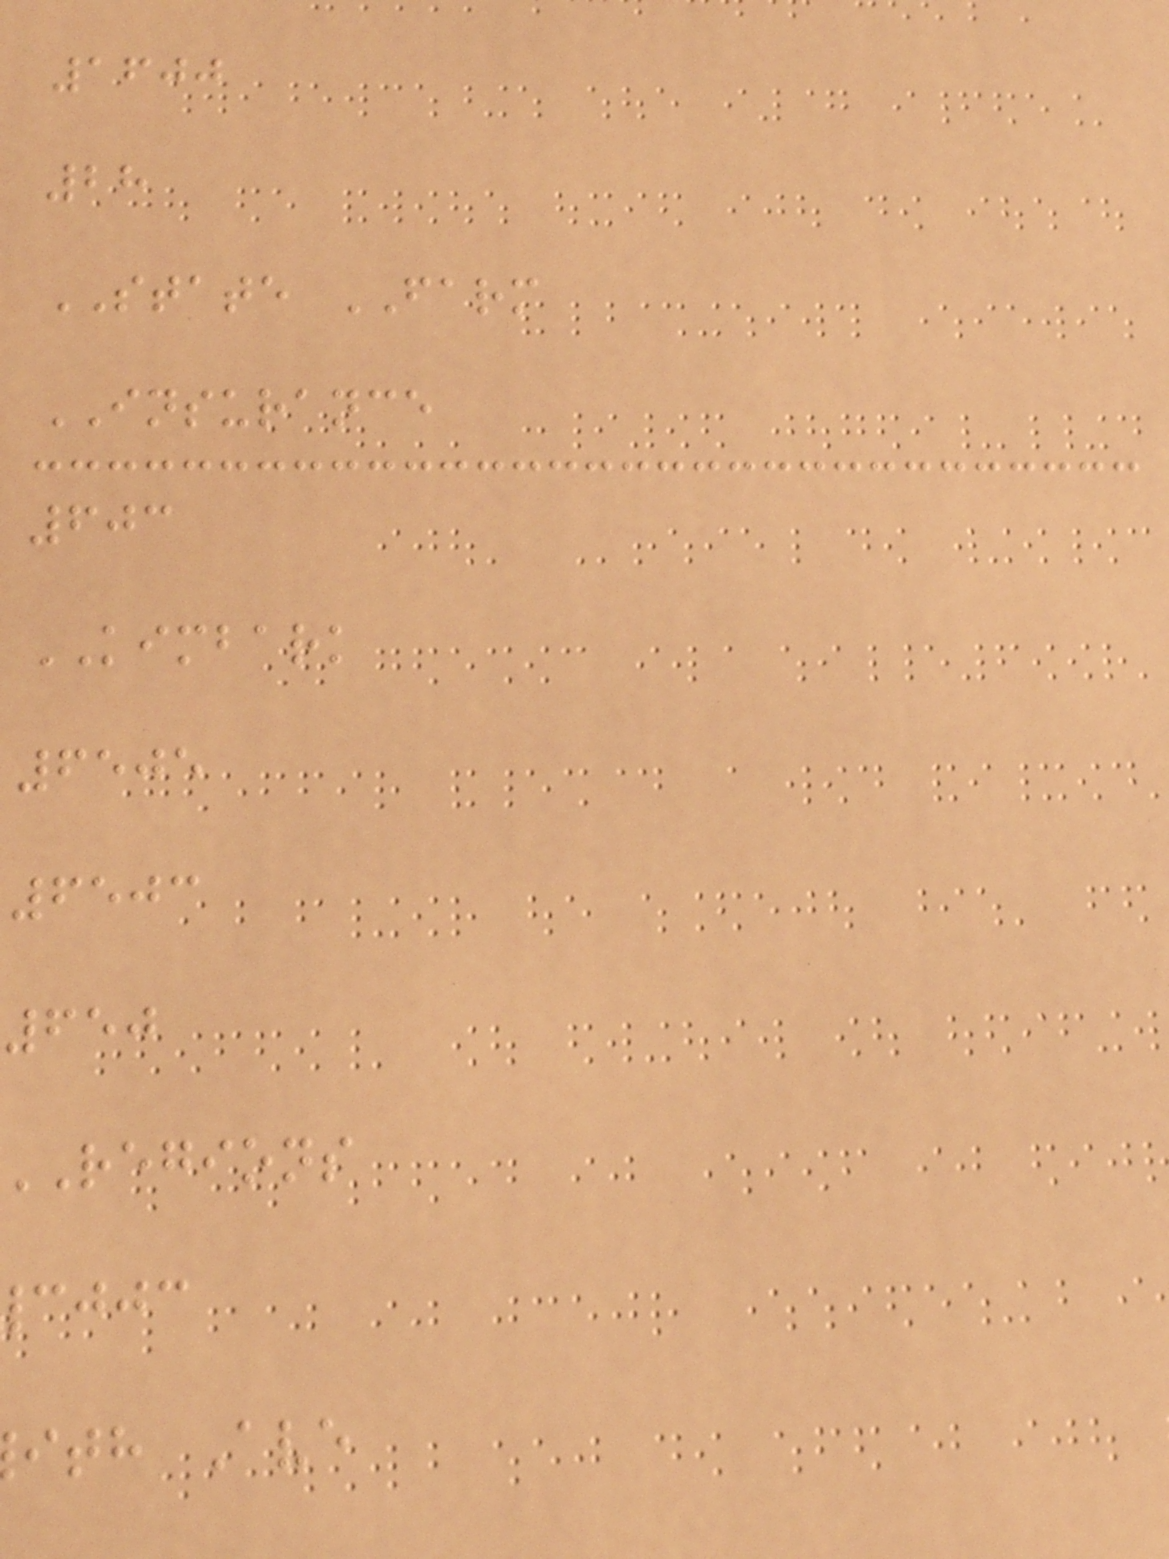1600
28
STATE FARM
INSURANCE
603
KIMBARK
6505
6503
650
regions
cjjc
ith Ave
